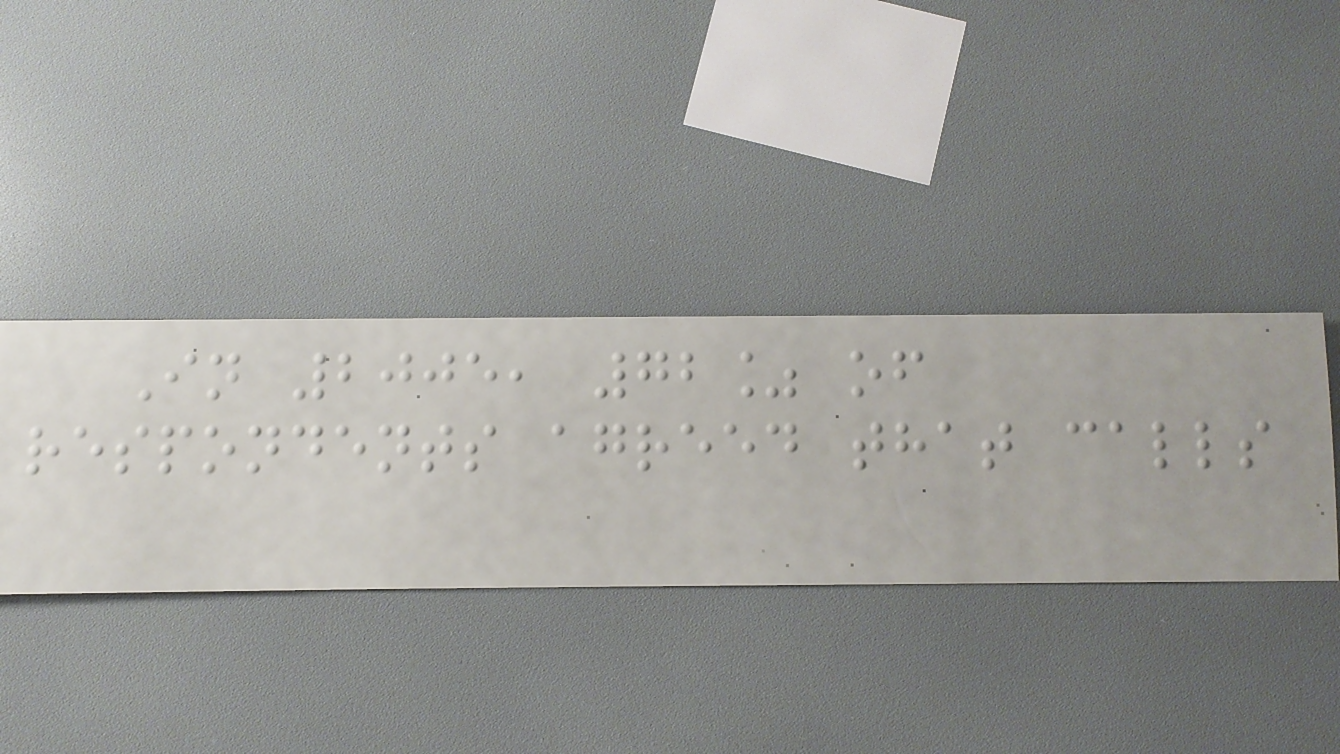In 2005, 72% of
respondents agreed that calls
